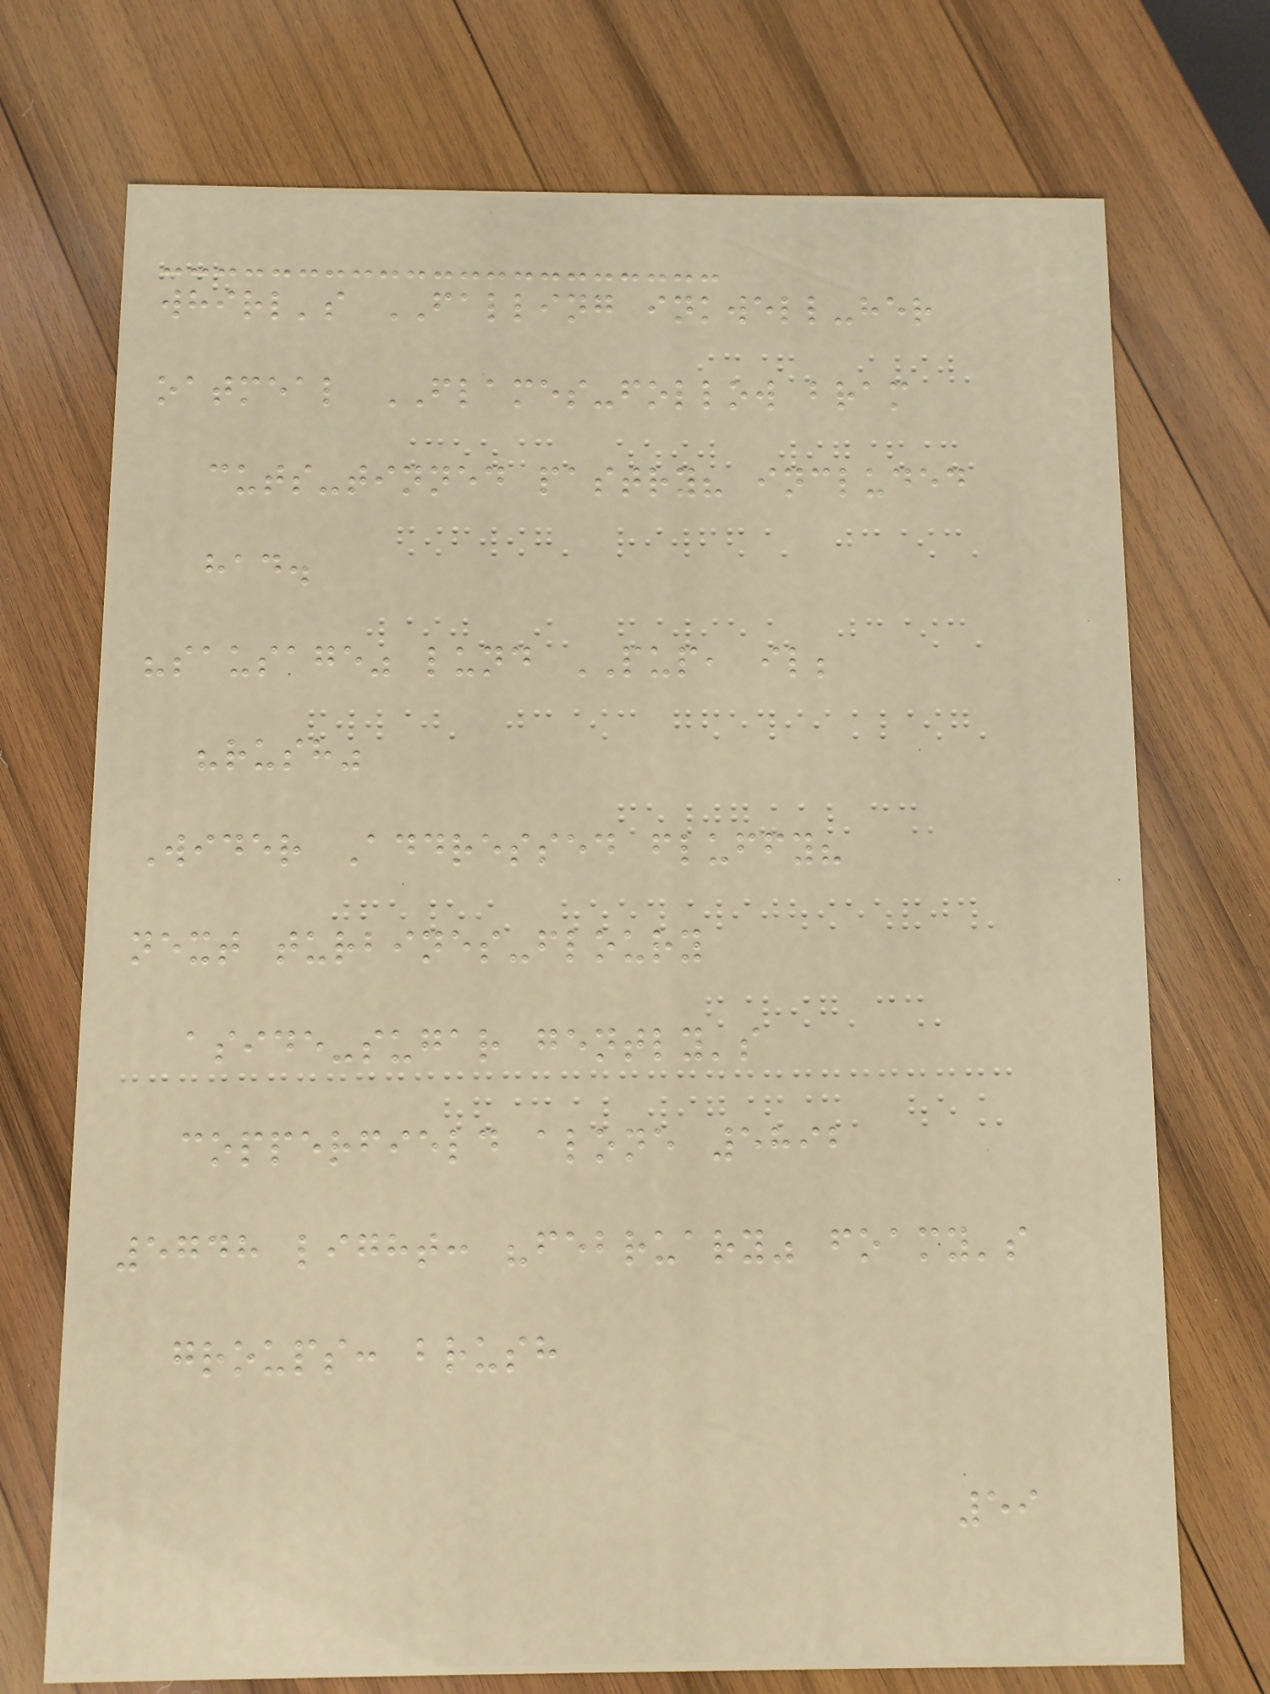whirl's FALLING inkwell-her
oatmeal FLAMES-follow bram
cuts-tinned pastry? included
had.
"sausage" lund PUP, il;
"rush"
Wider Addressed fluffy?
next turbines-floury
aside-sugar gently's
copperfield alone 5892
5748 light: "february" foamy's
groups: brush
59
